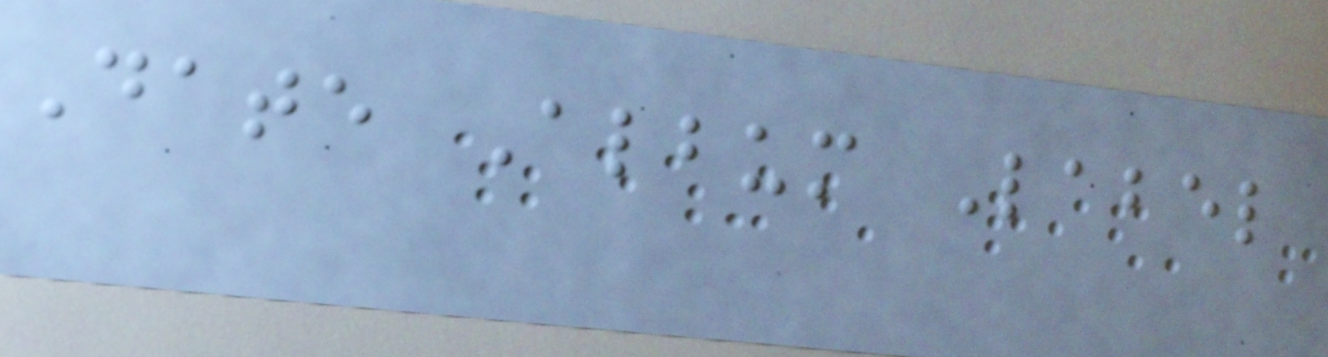Date Album Label
